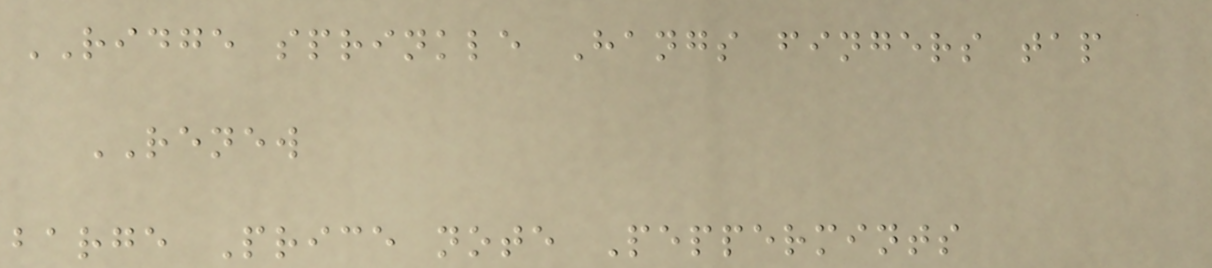RIDGE sprinkle Hangs fingers tap
RENEW
barge Price note Peppermints
